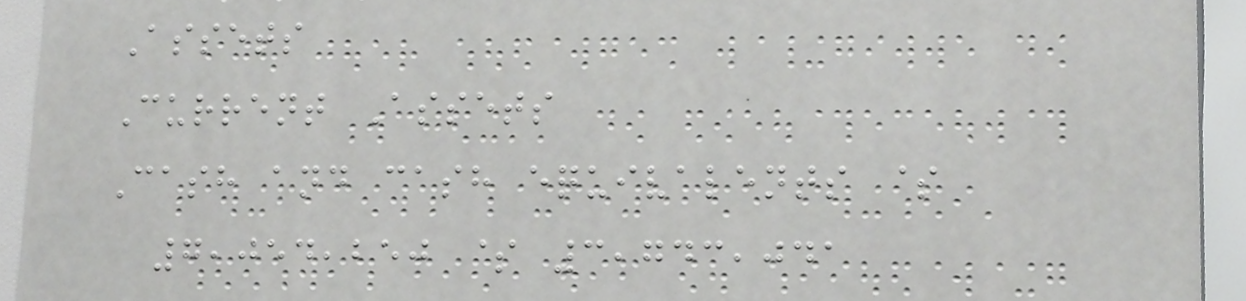Assets
Current Assets
Cash and cash equivalents $
7,054,250 $ 3,743,041
